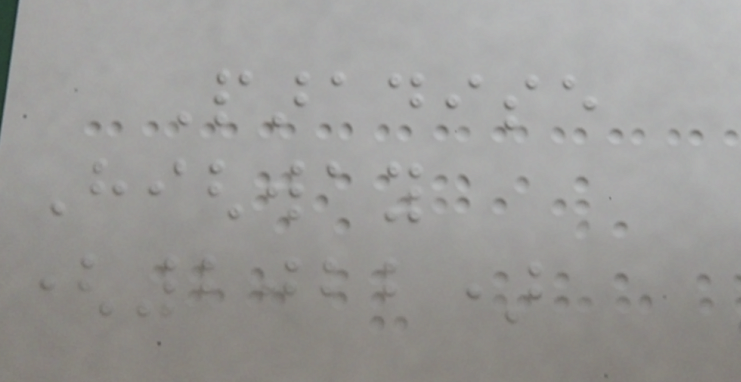Paradise
Highway
(2022)
